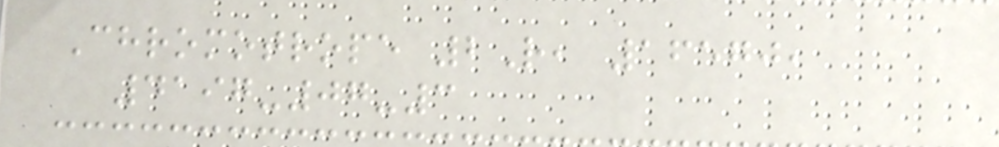Chromotrope 2R, 16570,
4197-07-3
